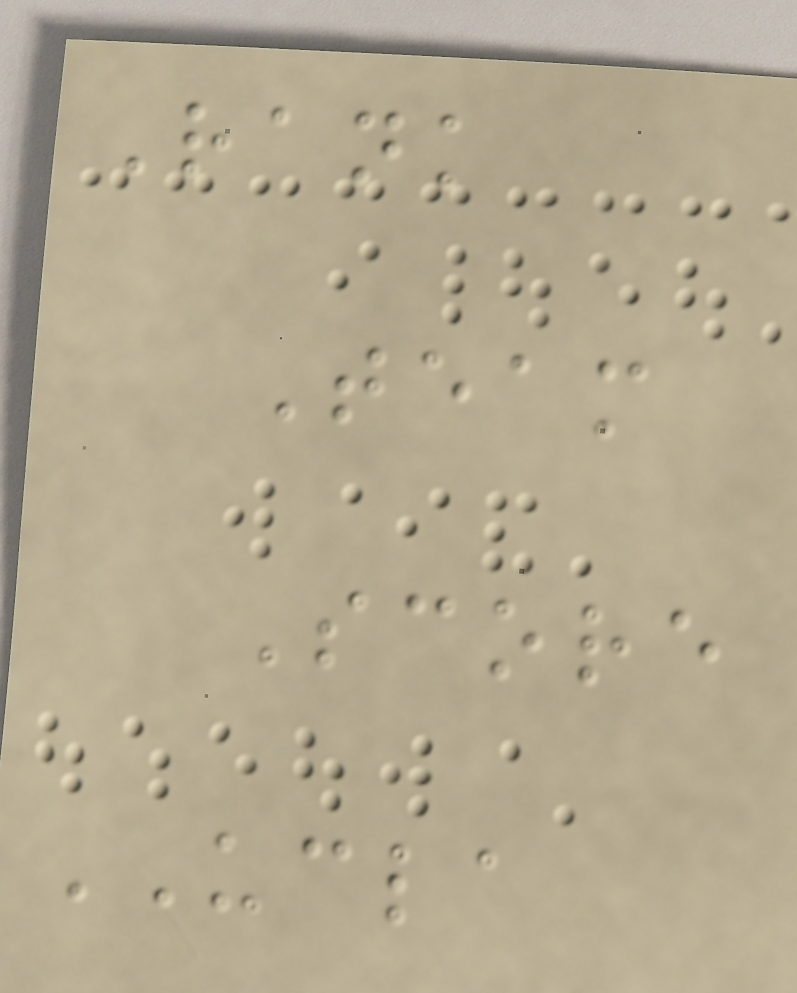Rank
Team
Score
UCLA
